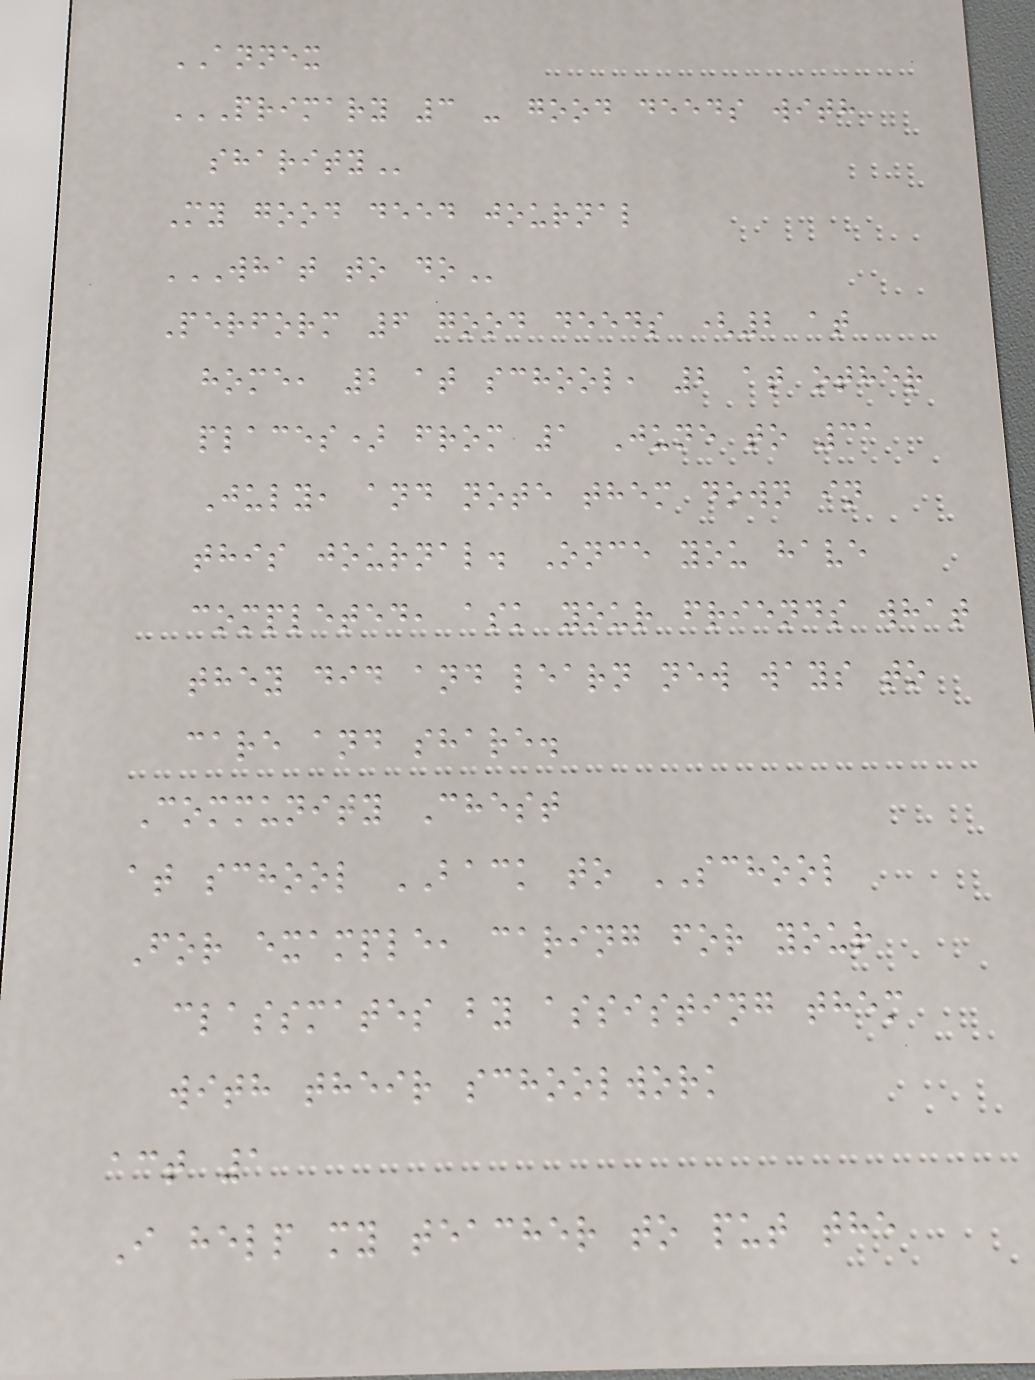ANNEX
PRIMARY 3 - GOOD DEEDS WITH
SHARITY
My good deed journal
WHAT TO DO
Perform 6 good deeds (2 at
home, 2 at school, 2 at other
places) from 1 June to 31
July, and note them down in
this journal. Once you have
completed, ask your friends what
they did and learn new ways to
care and share.
Community Chest
at school BACK to SCHOOL
For example, caring for your
classmates by assisting them
with their schoolwork
act 1
I help my teacher to put the
